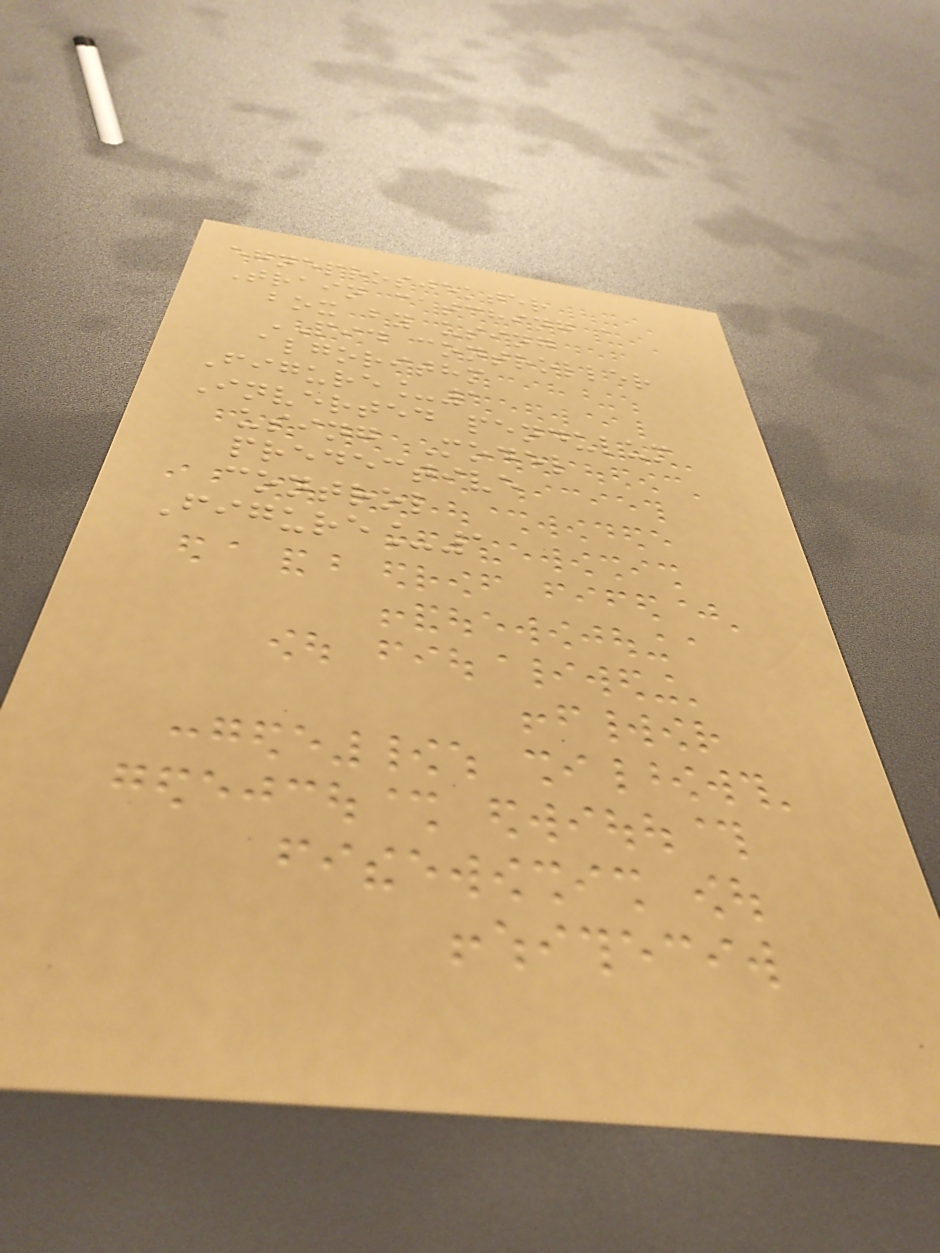egneprosjekter
Train catching a
box by using
PID controller
algorithm
Figure_1
Inverted pendulum
using Model
predective
control
Figure_1
